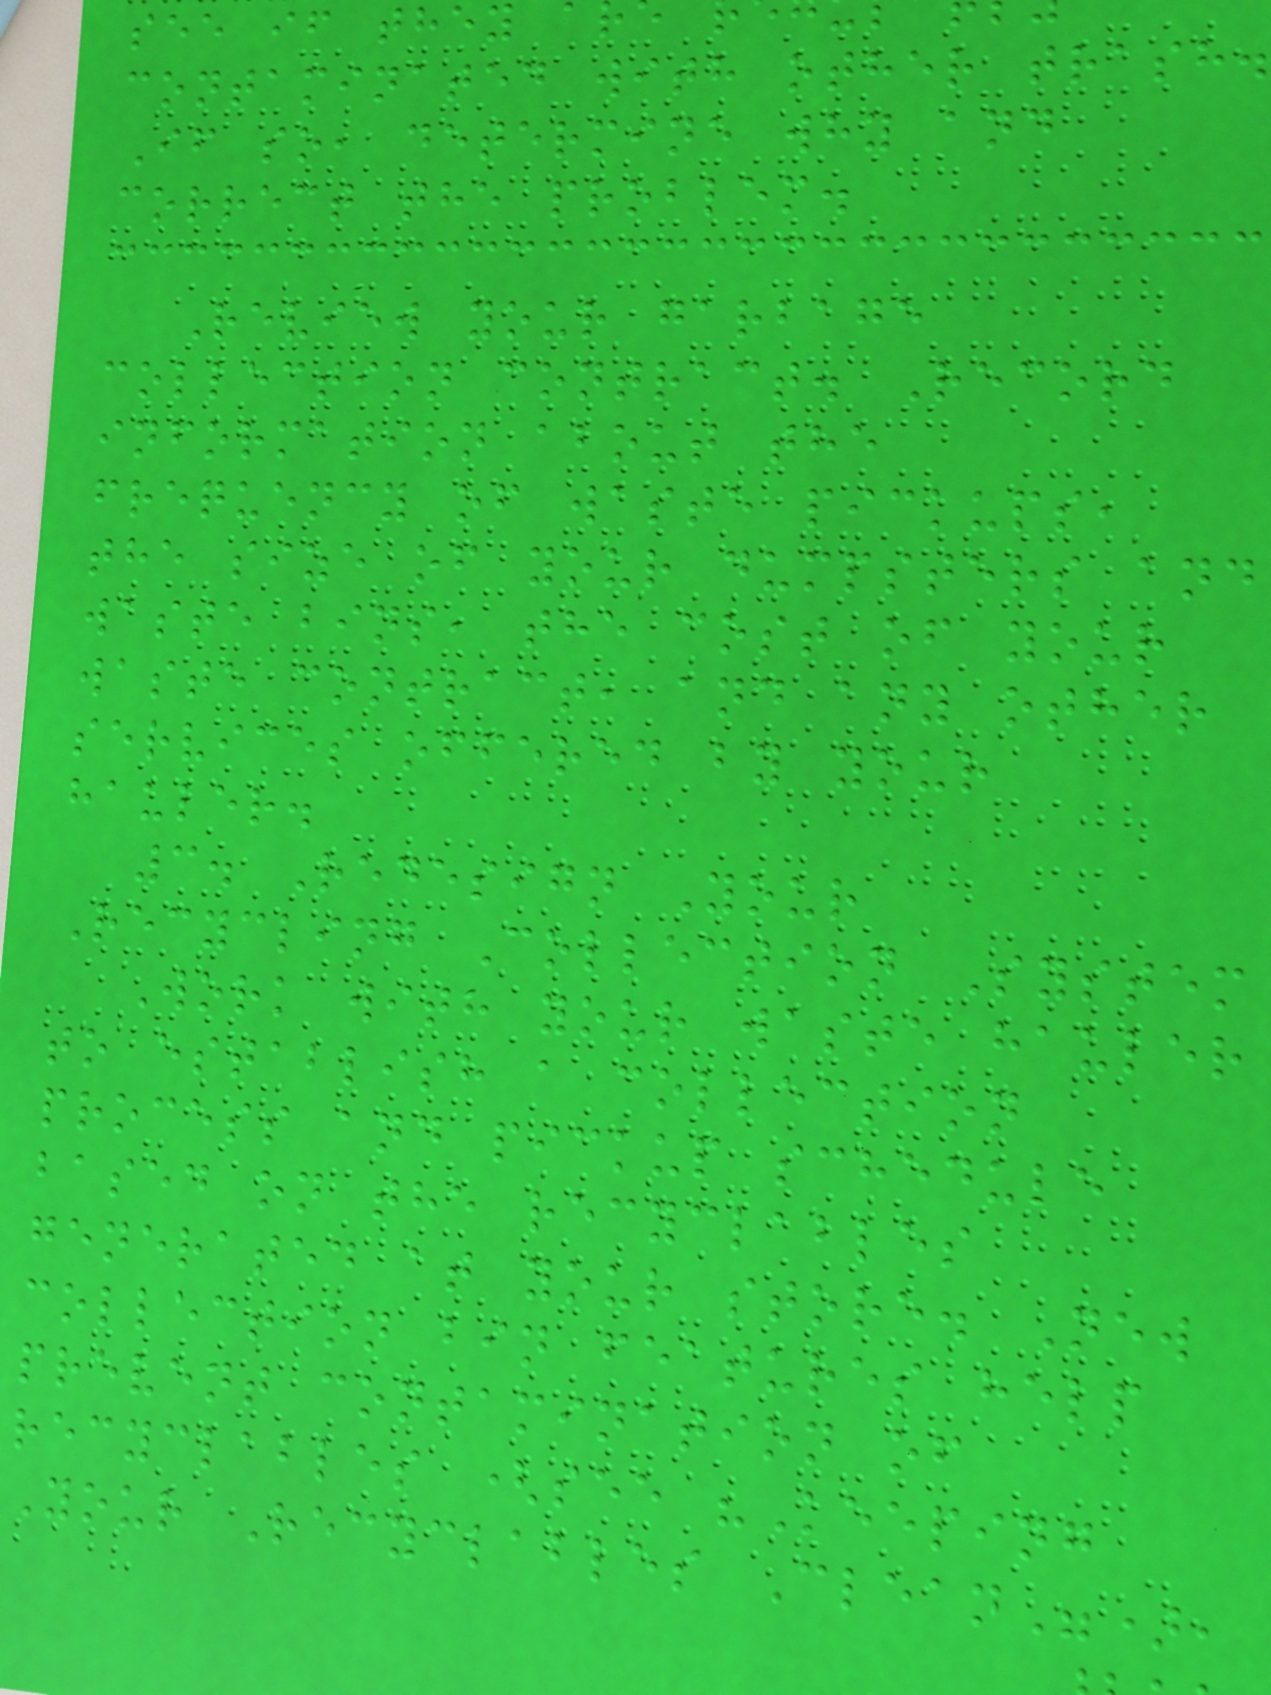see if they
contaminated with other trash.
If so, determine why and
correct the problem.
Review your garbage
collection contract. Record
information about the
frequency of waste pickups,
the size of your dumpsters and
waste bins, the cost of your
waste contract, and any other
services offered by your
hauler.
3. Redesign Your
Recycling Collection System
Work with your waste hauler
to establish a collection
process and pickup schedule
based on the recyclables
generated at your store. New
collection bin features help
prevent contamination of
recyclables (see "Keeping
Your Recyclables Clean"),
